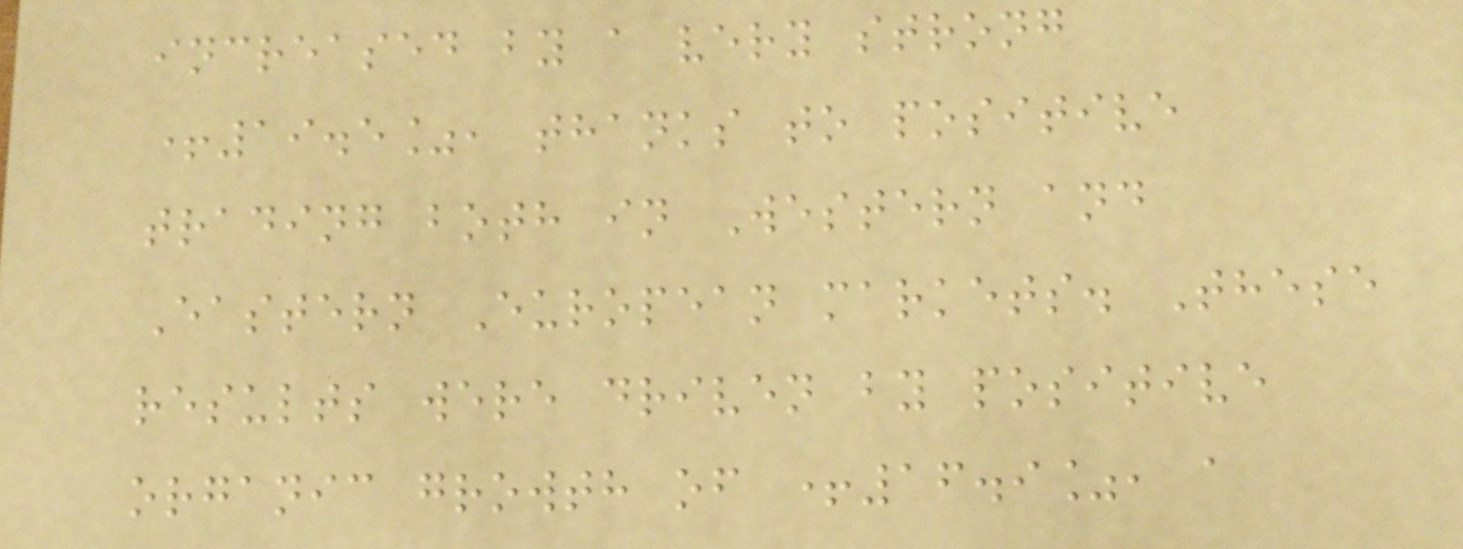increased by a very strong
+19.5%, thanks to positive
trading both in Western and
Eastern European markets. These
results were driven by positive
organic growth of +16.9%, a
